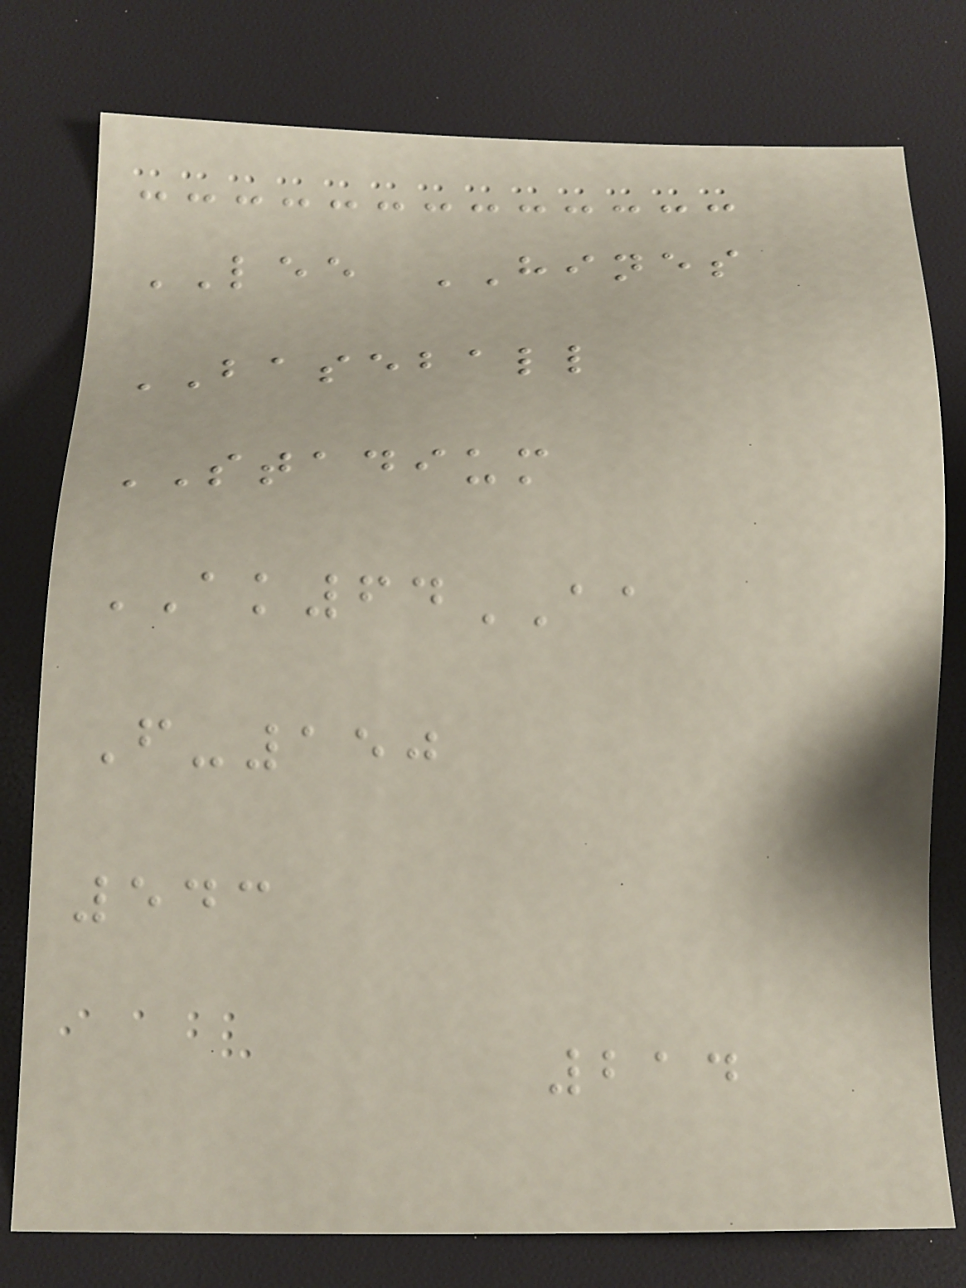LEE HINES
BASEBALL
STADIUM
AK64AA
F-150
543
214
